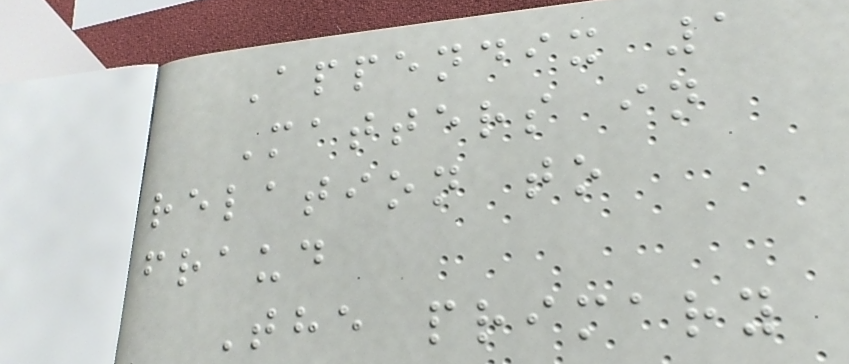Appendix 1
Matters in
relation to
fraud
The primary
